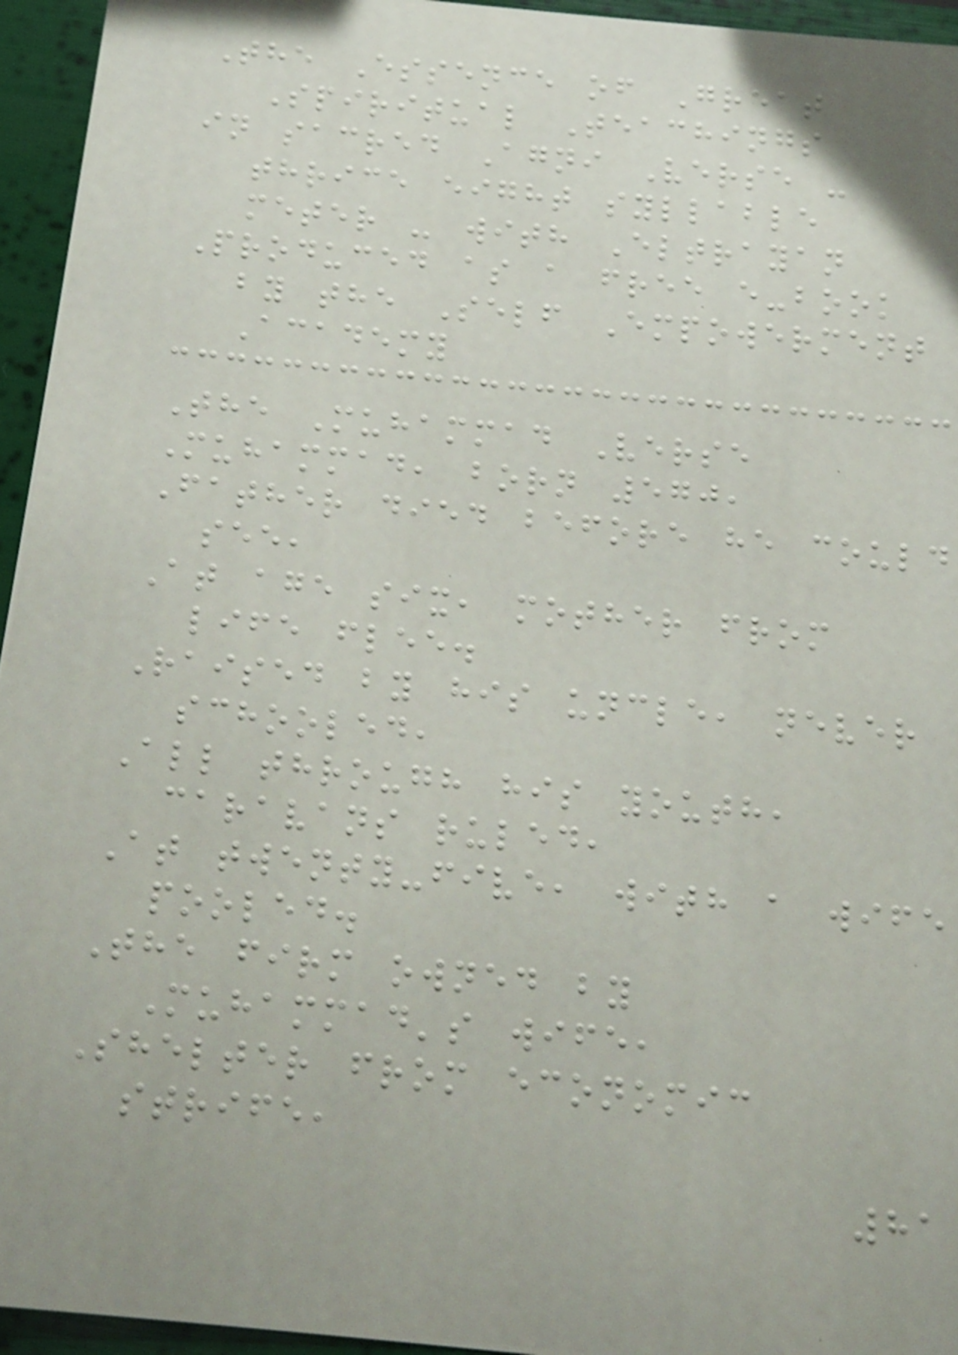The Essence of Great
Spiritual Teachings
in sacred Agni Verse -
thrice eight syllable
meter - with Eltrayan
Produced as a free e-book
by the Self Empowerment
Academy
The Muhammad Verse
Muhammad, born 570,
Father died before he could
see,
At age six, mother from
life flee.
Raised by his uncle, never
schooled,
All through his youth,
caravans ruled,
At twenty-five, with a wife
pooled.
The firm owned by
Muhammad's wife,
Shelter from economic
strife,
81
